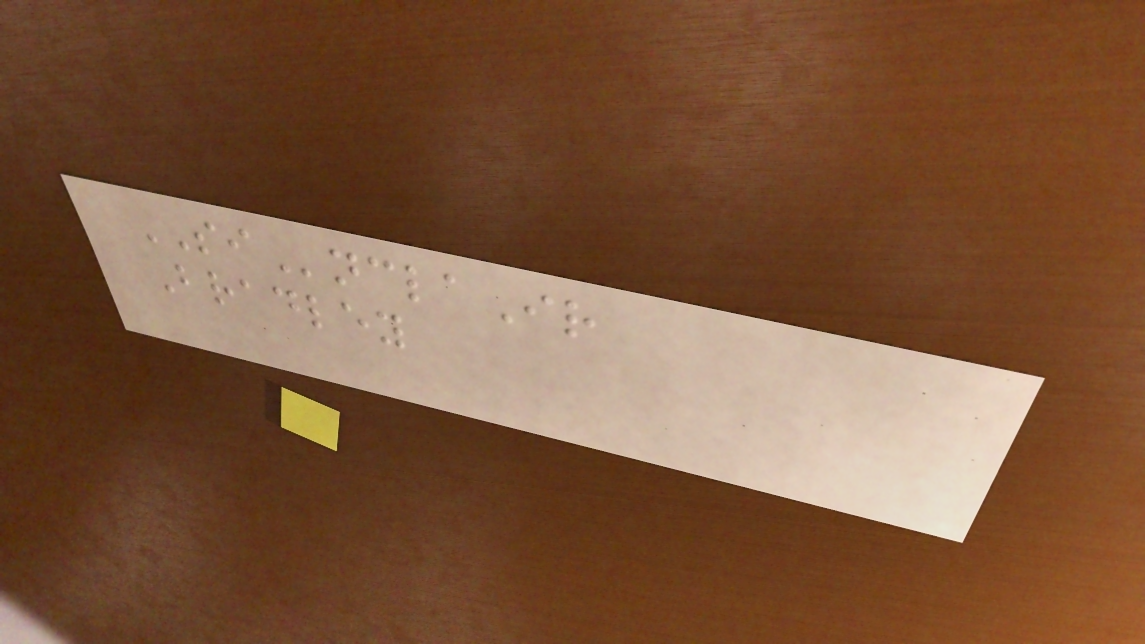SInclaIr
Bradley
